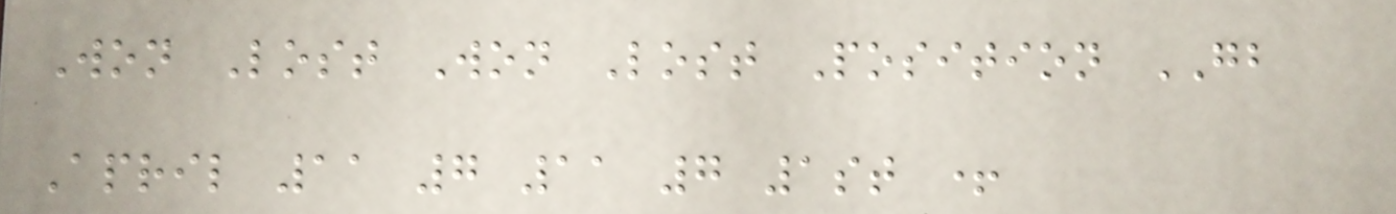Won Lost Won Lost Position GB
April 11 7 11 7 1st +
